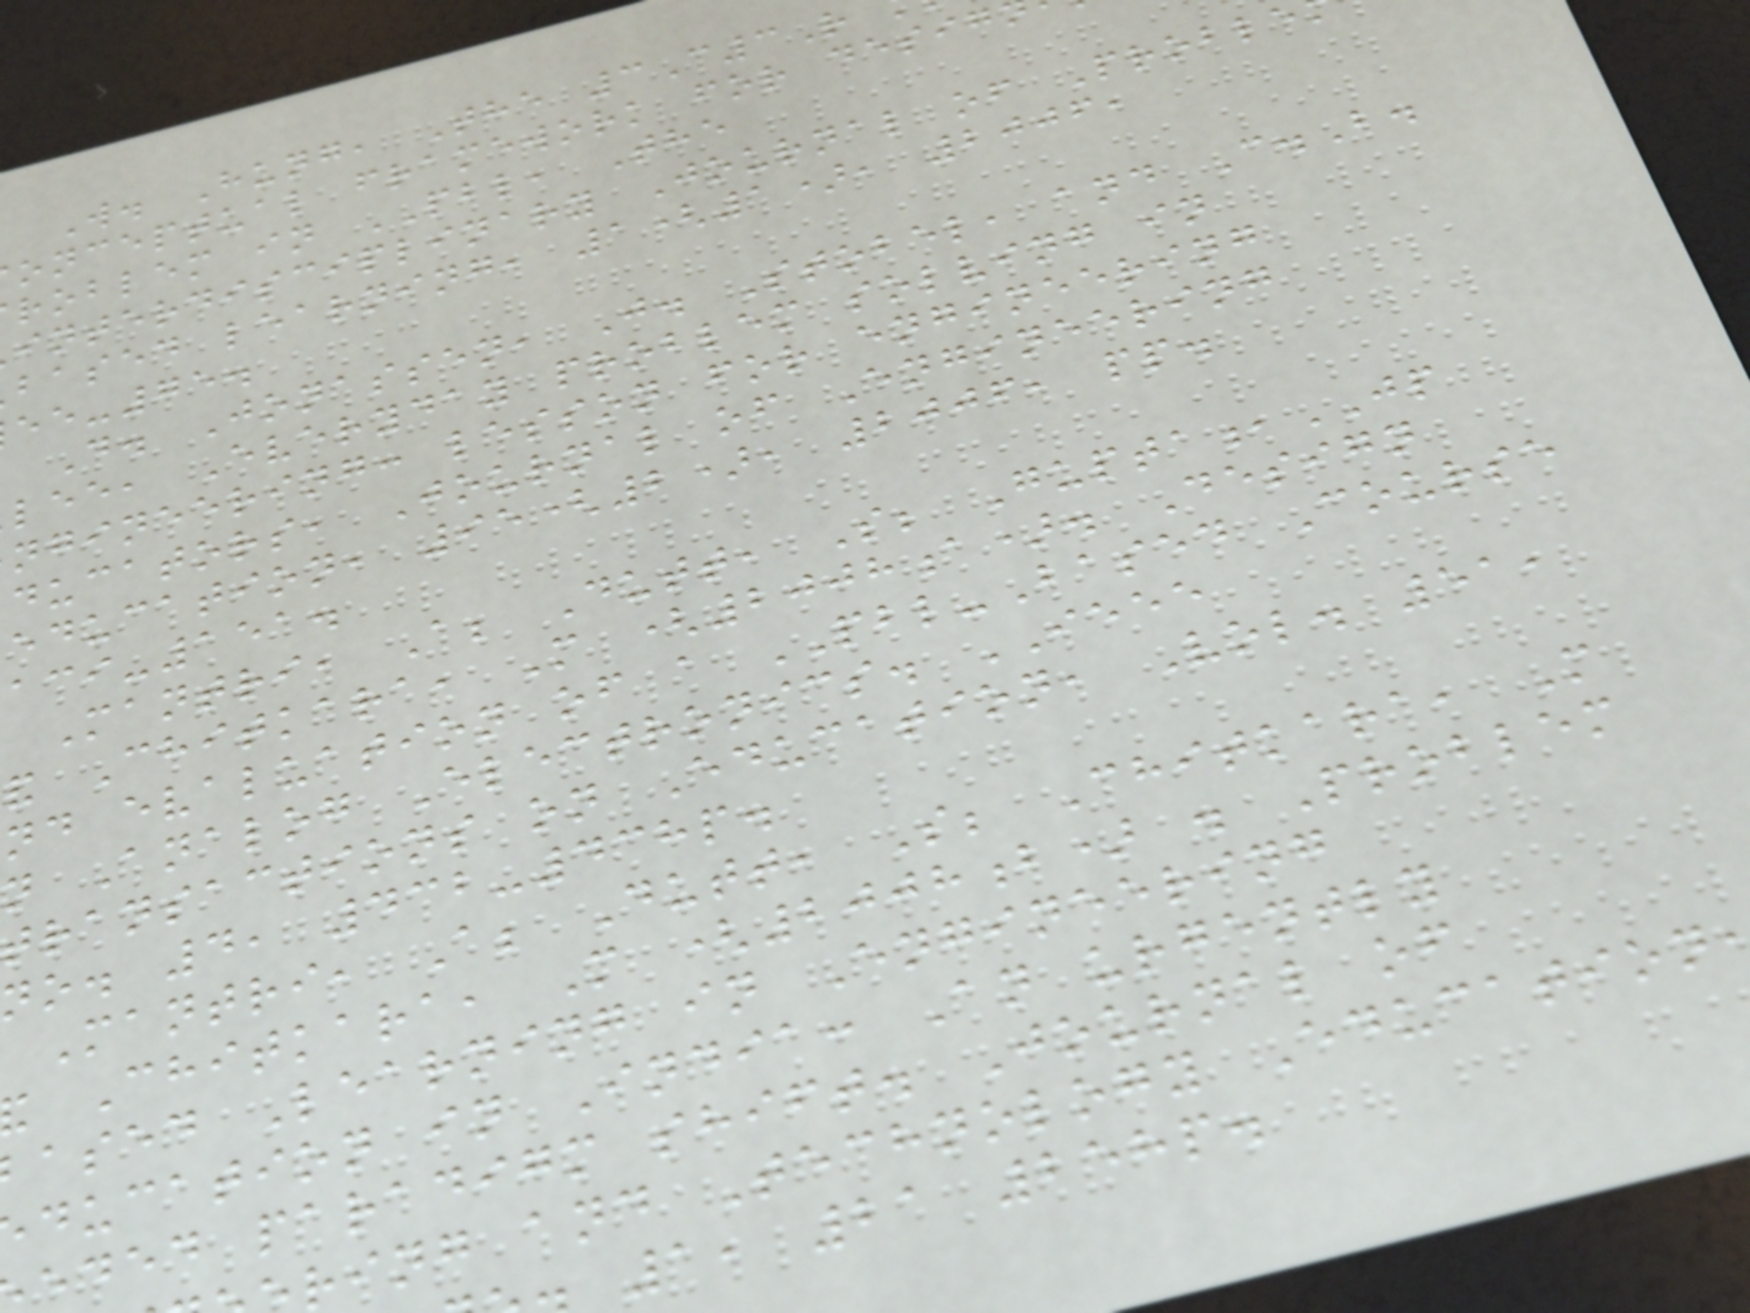W. Hung, The 3C3R
onceptual framework for desig
roblem in PBL, The
interdisciplinary Journal of Proble
based learning, 1(1), 2006,
-75.
D. Jonassen, J. Stobel, and C.B.
lee, Everyday problem solving in
ngineering: lesson for engineering
ducators, Journal of Engineering
education, 95(2), 2006, pp.
-151.
Mantri, A; Dutt, S; Gupta,JP
Chitkara, M (2008a). Design
nd evaluation of a PBL-Based Course
n Analog Electronics. IEEE
transactions on Education, Vol. 51,
no. 4, 432-438p.
Mantri, A; Dutt, S; Chitkara, M
Chitkara, M (2008b) . Problem
ased Learning in Engineering
ducation in India: An urgently
eded paradigm shift. Journal of
ring and Technology Education
1, 21 258p.
